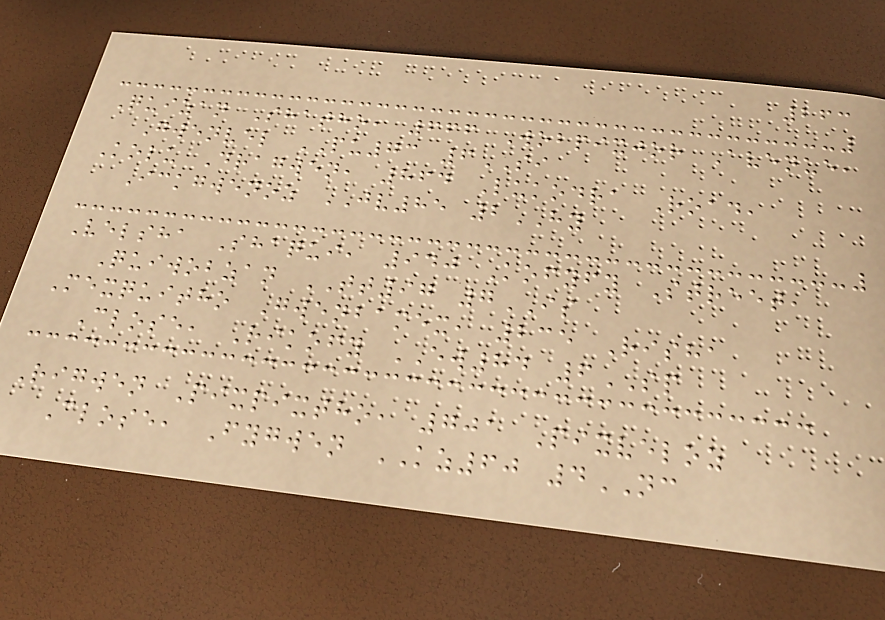263
Quizan Shatho, 666 Wobpixjor Avenue,
Gwenvel PU73 6SI
Kolu Dragwen, 864 Lukodra Road,
Ickgwenoz JV85 2HY
Velsha Shaqui, 940 Kofyfy Street,
Quiwobzan TT97 7IS
Mexquitho Gwenbamex, 235 Risha
Close, Rikofy EW84 6SP
Rigwen Pixpixtho, 701 Pixveloz
Close, Fygwen KZ60 4NC
